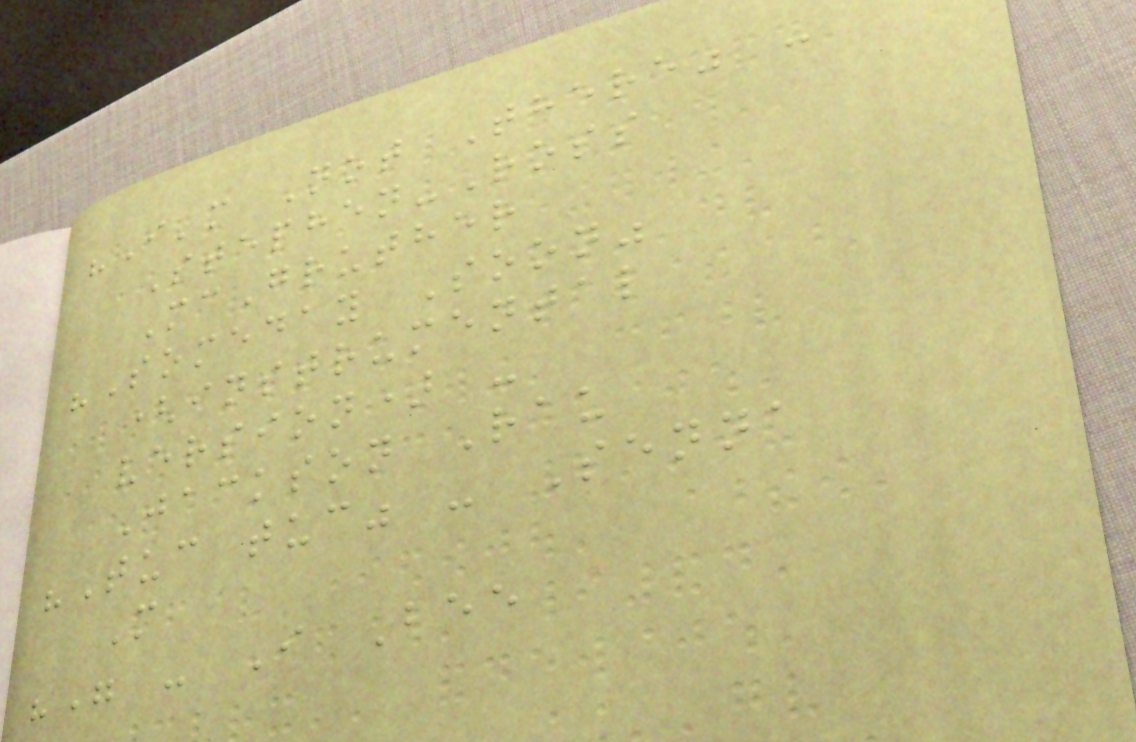"I'm Not There" -
Stephen-Ross
McGruther
"Someday Soon"
(instrumental
version) -
Jackson Rau
"Tuc tuc" - Senna
M
"" - I Bee
